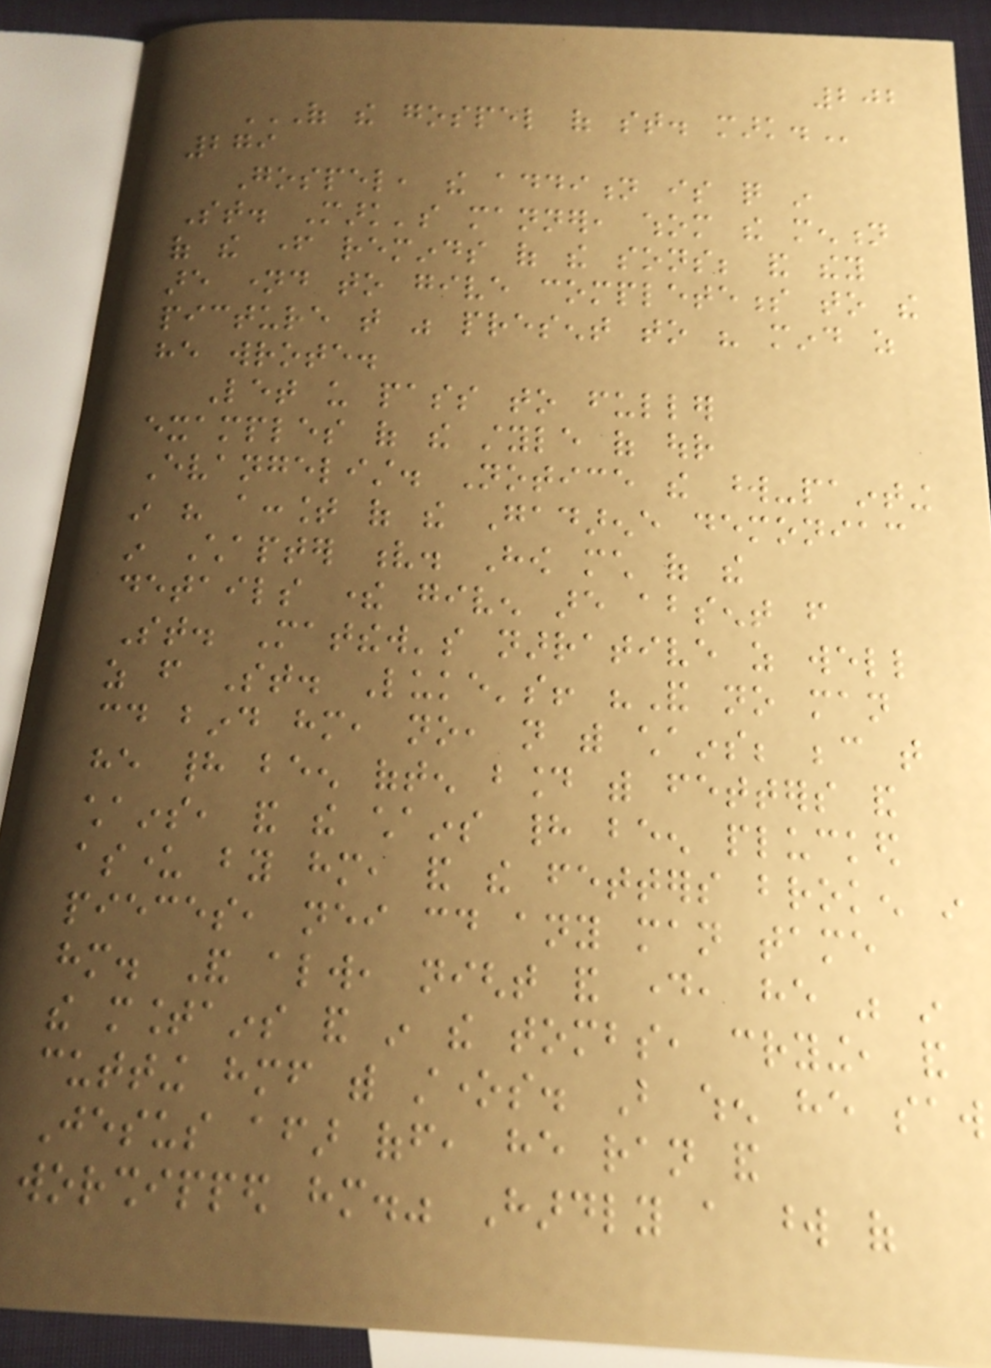202
OF THE GOSPEL OF ST. MARK.
279
Gospel, the addition is quite in
St. Mark's manner, whom the mention
of the father reminds of the sons; and they
are named to give completeness to the
picture that was present to his mind as
he wrote.
Let us pass to fuller
examples of the style of our
Evangelist. Notice the word-painting
in his account of the Gadarene demoniac
in Chapter v. How much of the
details there given are absent from
St. Matthew's narrative as well
as from St. Luke's! "And no man
could bind him, no, not with chains; because that
he had been often bound with fetters and
chains, and the chains had been plucked
asunder by him, and the fetters broken in
pieces, neither could any man tame
him. And always, night and day, he was in
the mountains and in the tombs, crying, and
cutting himself with stones. But when he saw
Jesus afar off, he ran and
worshipped him." Hardly a word of
